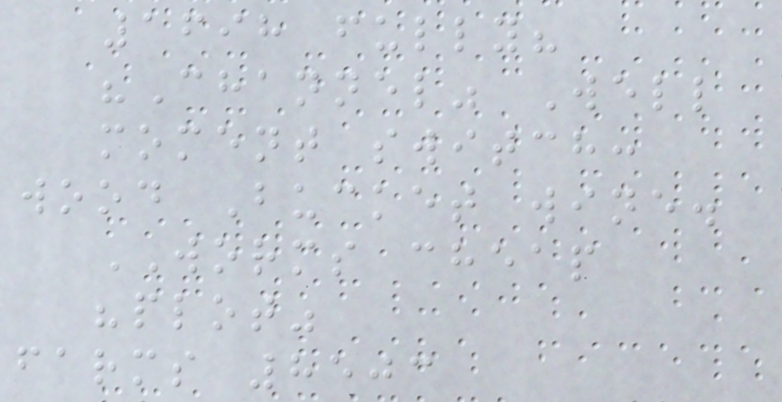1698 fully?
"Channel" Well
moment switch:
wood Bucket wine.
WORMS cheap
"plot"
farms 8503
